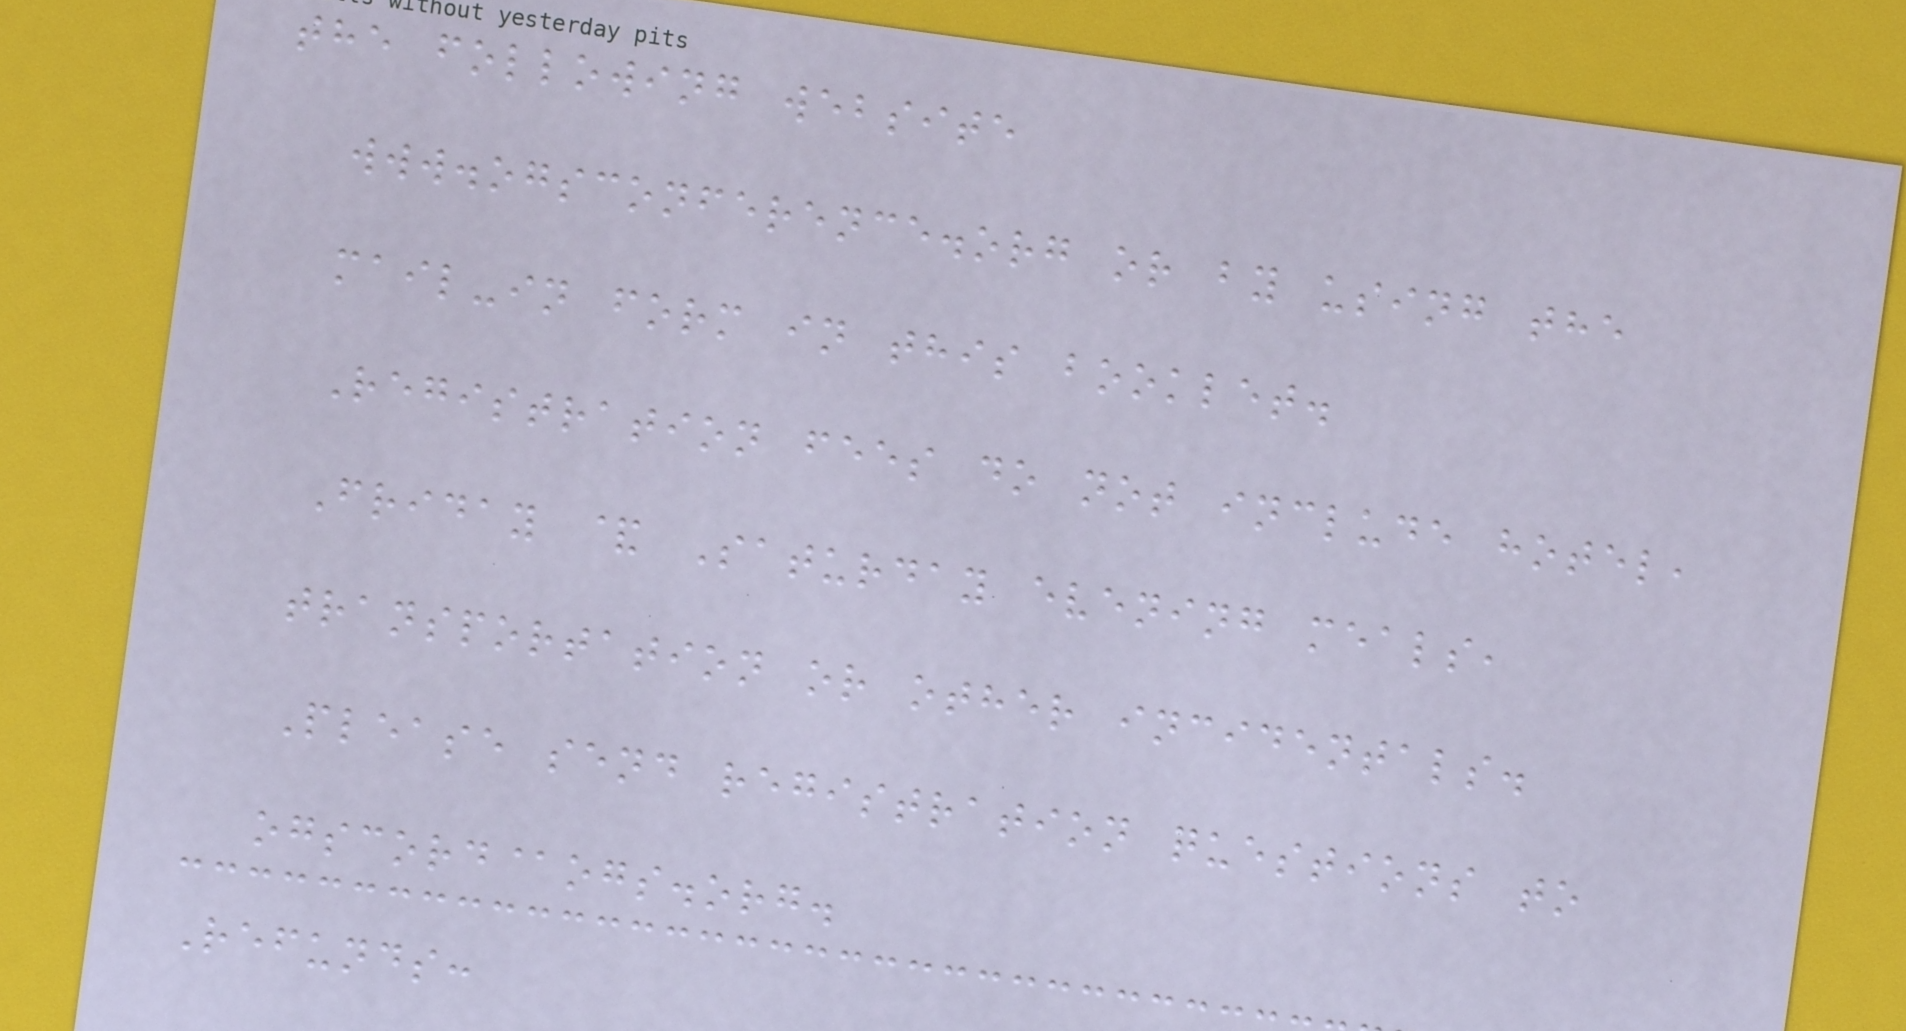the following website
www.ogsconference.org or by using the
mail-in form in this booklet.
Registration fees do not include hotel,
Friday & Saturday evening meals,
transportation or other incidentals.
Please send registration questions to
ogscord@ogs.org.
Refunds:
